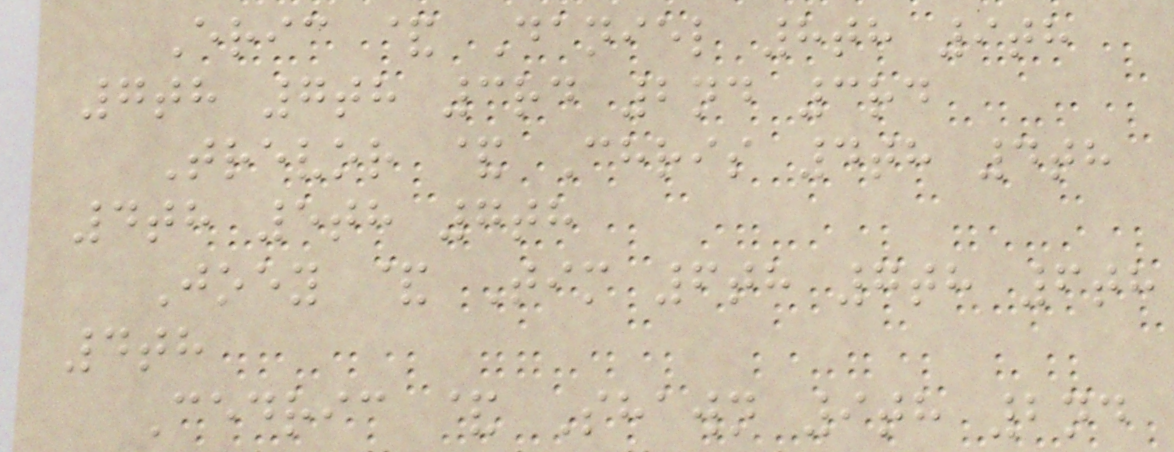Eric & Daniel 8th 9th
7th 7th 3rd 2nd 3rd
Trevor & Chris 4th 4th
4th 5th 7th
Joey & Tim 6th 7th 6th
4th
Cedric & Shawn 9th 2nd
